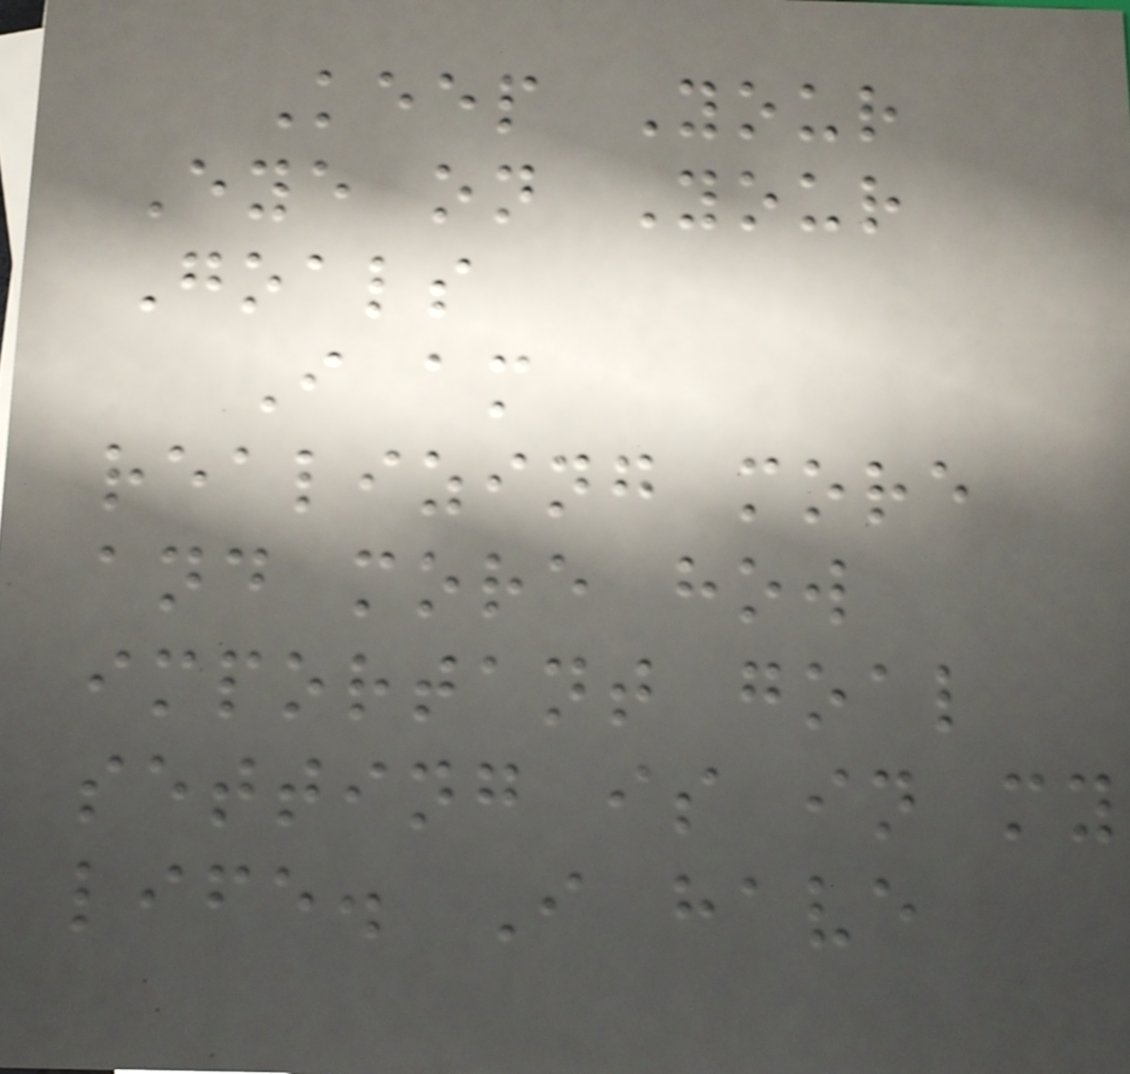Keep Your
Eye on Your
Goals
I am
realizing more
and more how
important goal
setting is in my
life. I have
